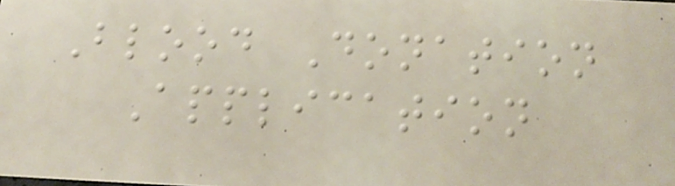Blood Donation
Application
